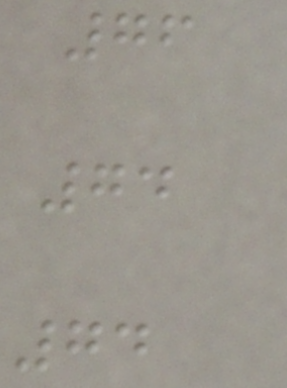76
74
74
